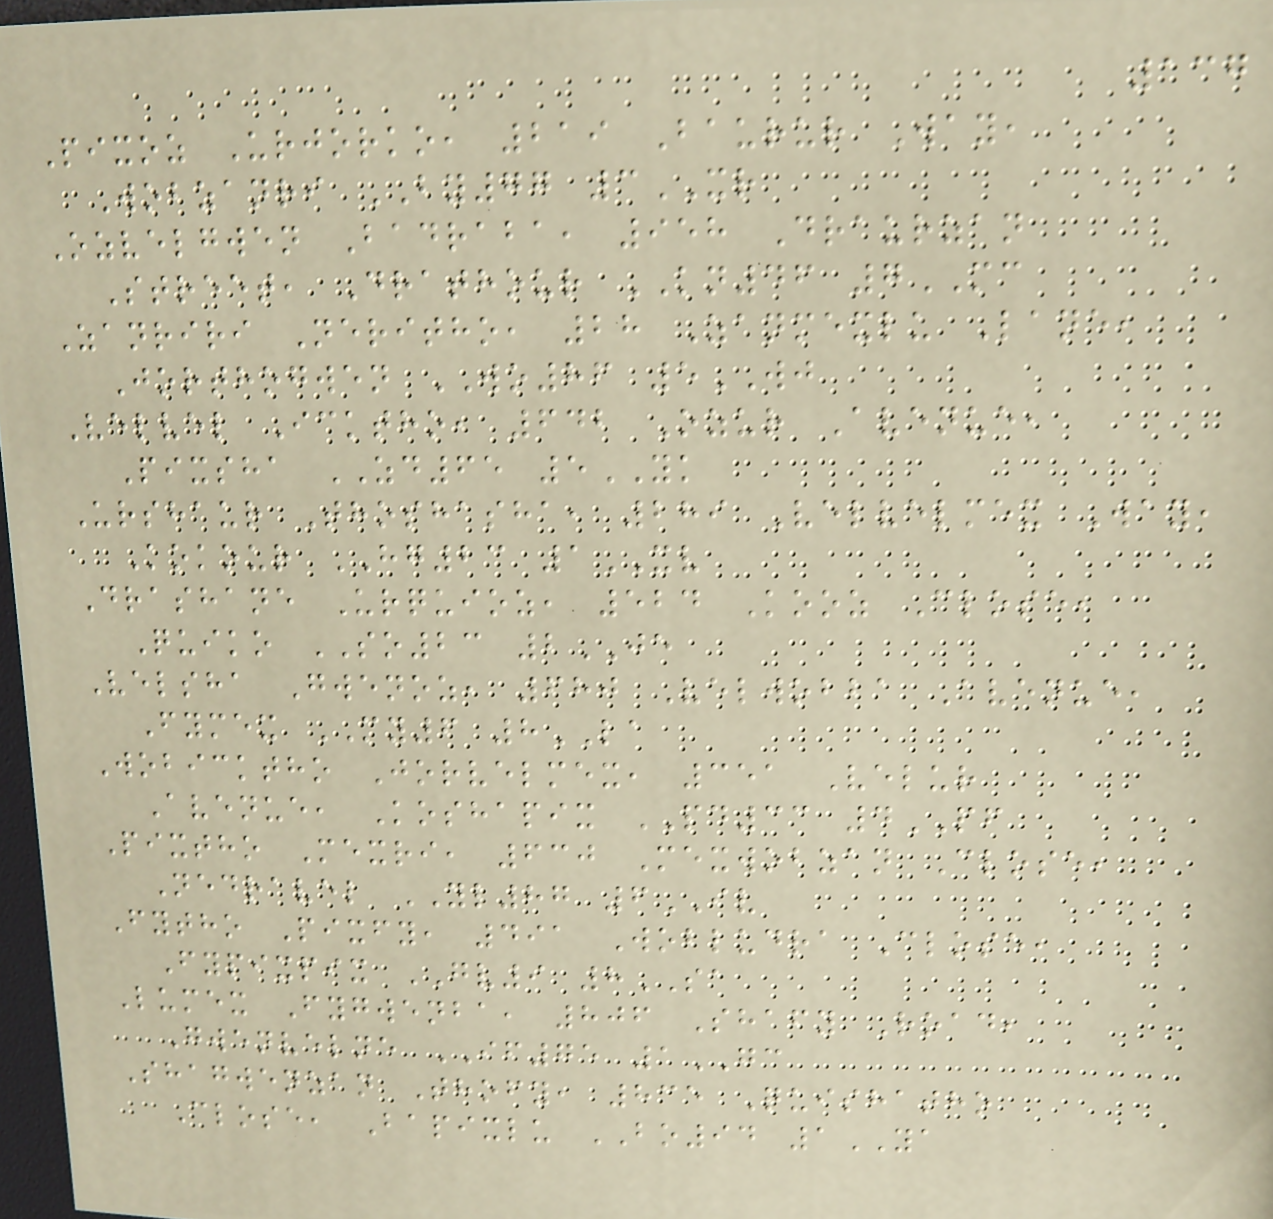137
Pixoz Urjorko, 219 Baurur Way,
Wobzanri BY77 3XR
Ozvelgwen Badraba, 958 Draurzan
Street, Drathour KN46 7MC
Zanriri Neritho, 28 Zanmexlu Lane,
Jorthogwen WO86 5WJ
Velvel Icktho, 642 Ozur Avenue,
Pixsha ZD65 5YK
Urshaur Thoshasha, 289 Velvelmex Way,
Kokour HG23 1XV
Drashane Urquioz, 524 Kooz Close,
Quiko SO23 2JE
Velsha Gwenoz, 680 Velwobba Avenue,
Fymex MY6 8LA
Wobicktho Jorvelmex, 351 Velur
Avenue, Koshapix PD33 4PF
Pixtho Mexri, 630 Mexwobzan Close,
Nedravel YL87 6IV
Fytho Pixfy, 491 Wobludra Close,
Fypixpix GV9 8SA
Lumex Fygwenba, 806 Shafy Road,
Gwenvelne IF75 1GC
Shagwenzan Thofy, 835 Quishatho
Close, Bapixlu BO94 1YA
